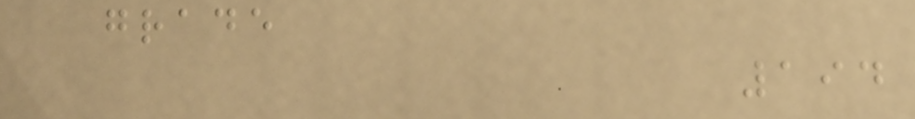grade
194
